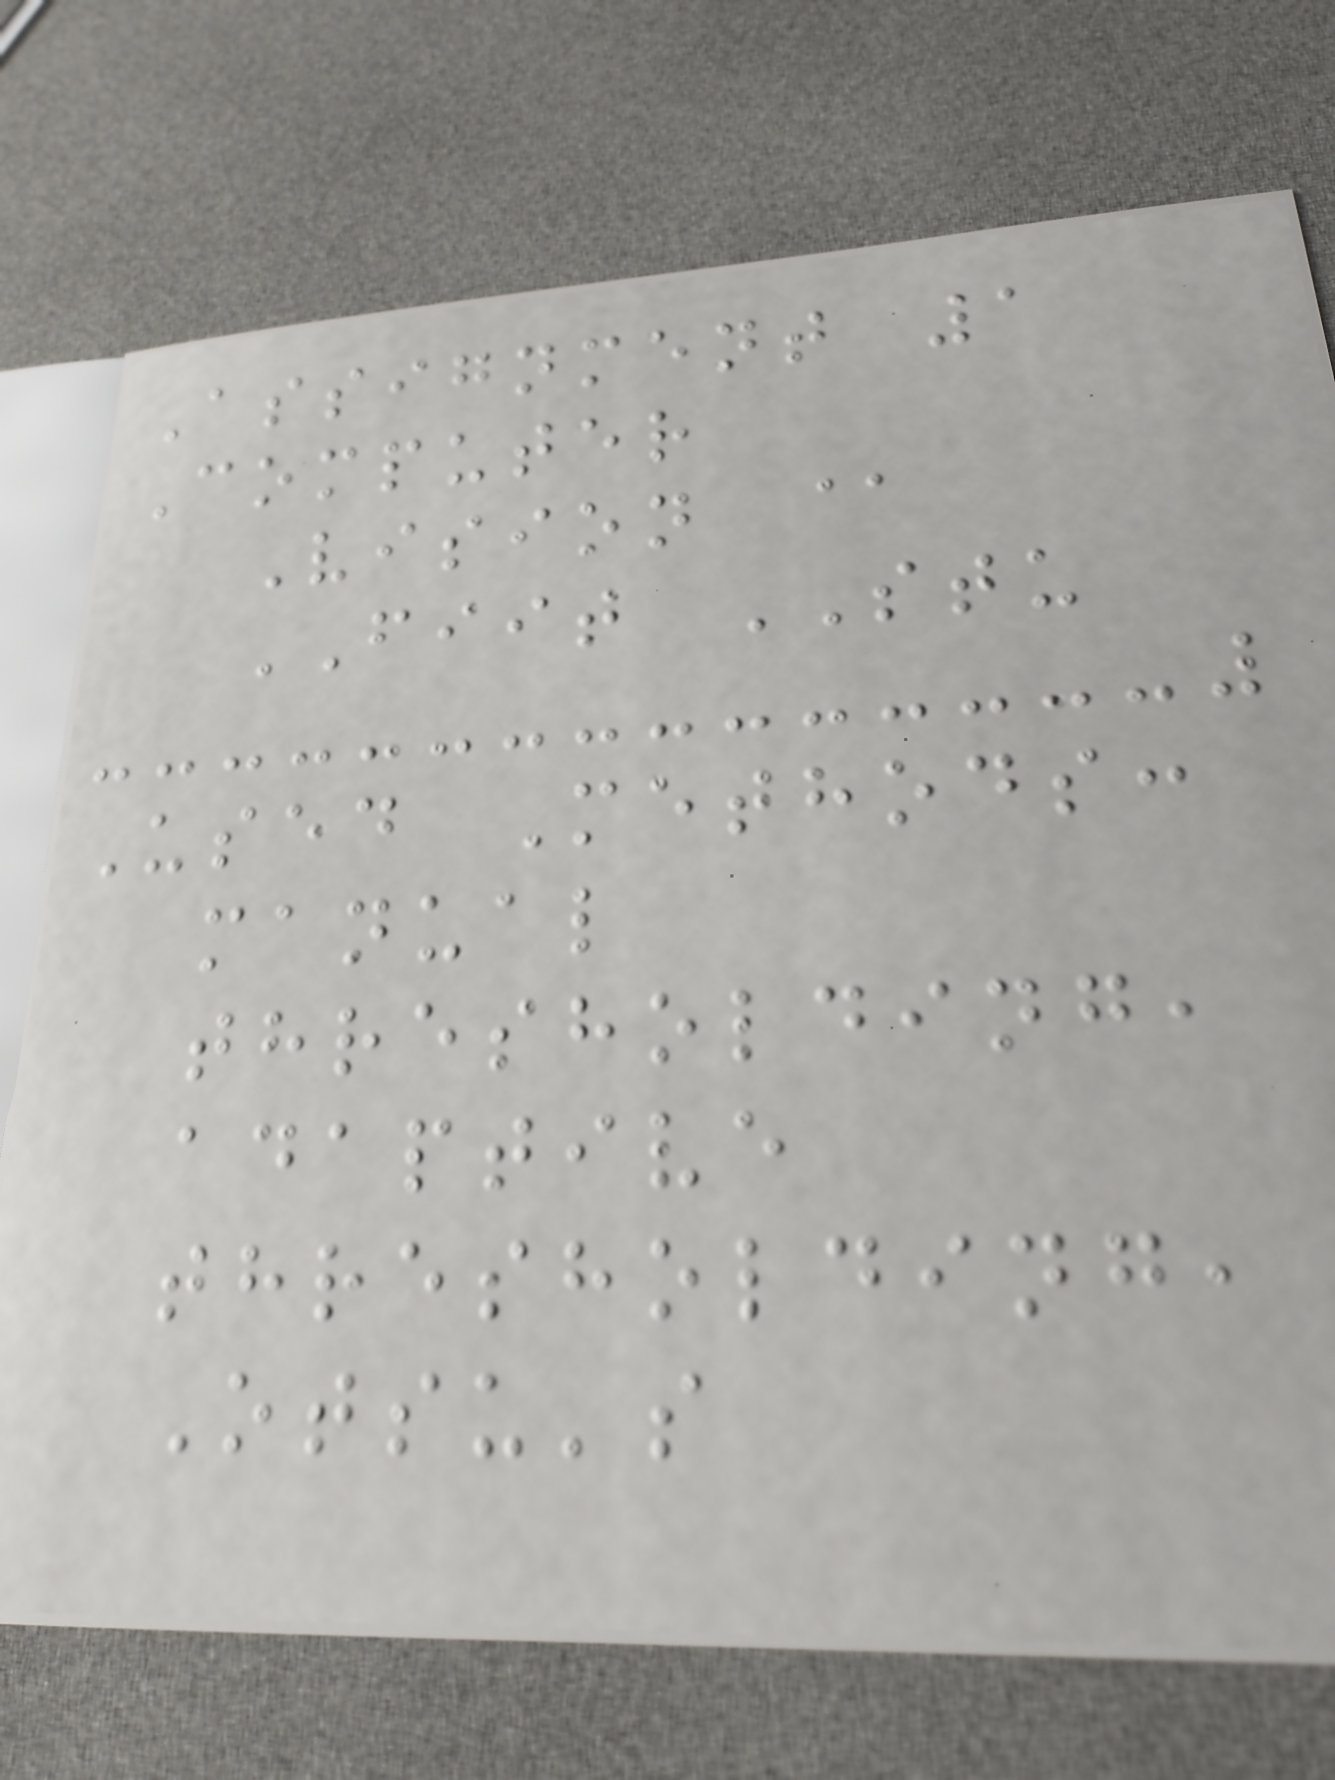Assignment 1
Computer
Vision @
FIIT STU
Used Methods:
manual
thresholding,
adaptive
thresholding,
Otsu's
